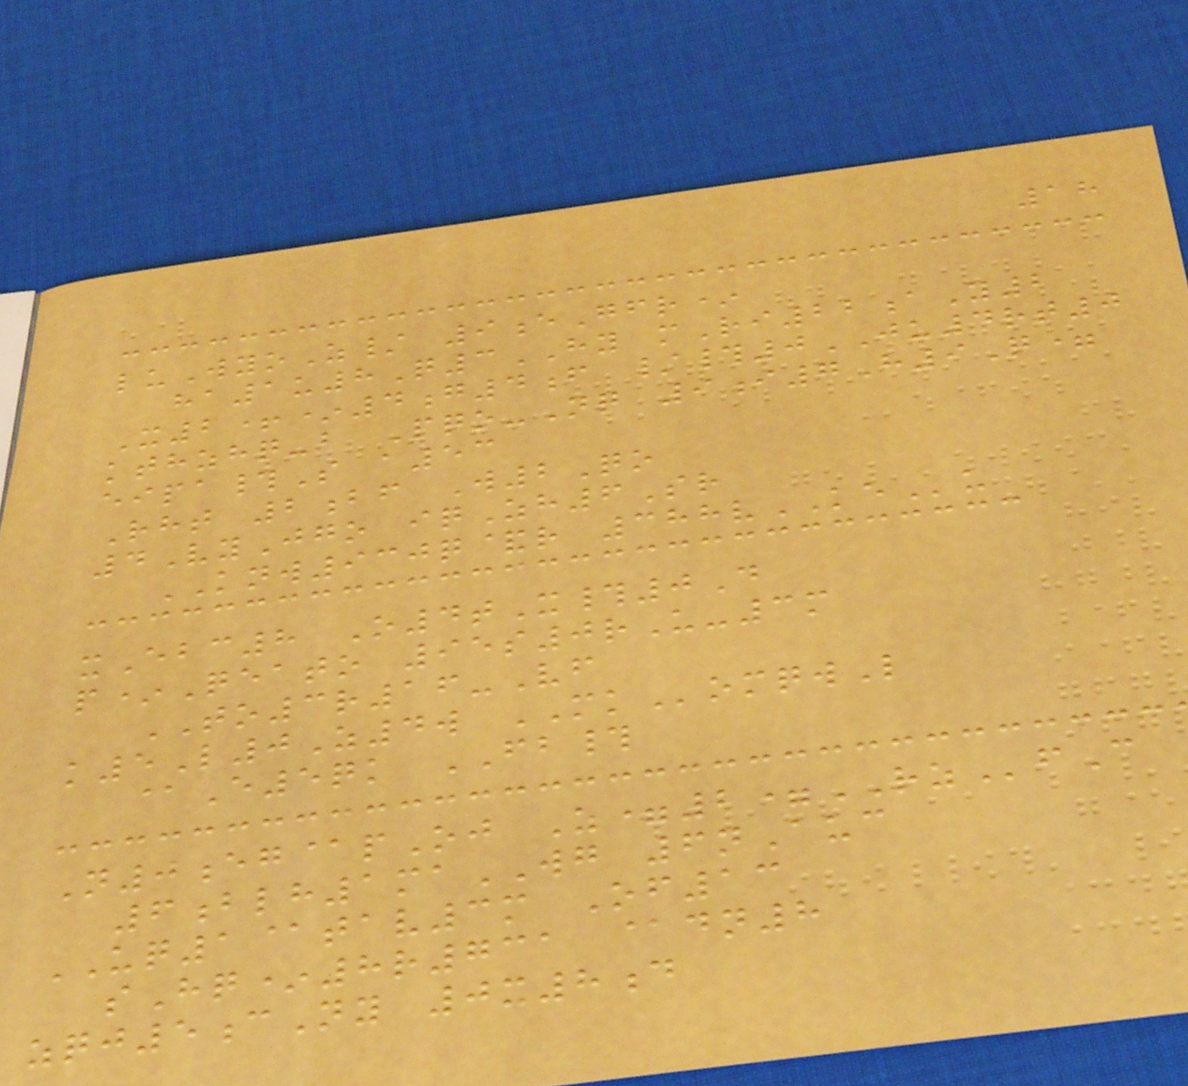18
luWyoZ/ 9eGfr*
ha1u8Q3HY mRi22aY2
X2+*4g4f /#0JU4rt0
kthzhq-b Pqo-Nq 9i7H9Q=
eipa#S a53
Rht 2bf W2Qo
4VyJgo iqZh6Sr
KNW930q&r 388vKEu
xEbc8 O4tX#0D
p*Qeato 95s0rU-3m
TO3r16-Vf
k5L0Z4w MKomqwL
@E5qk FB#
N0eg@pOj Z=2=RZfC
6blh1maWG 6nAuc
UQ1@tav3m Of13
sHq*8r731 @dn8
zqj5cNy 0x8d
